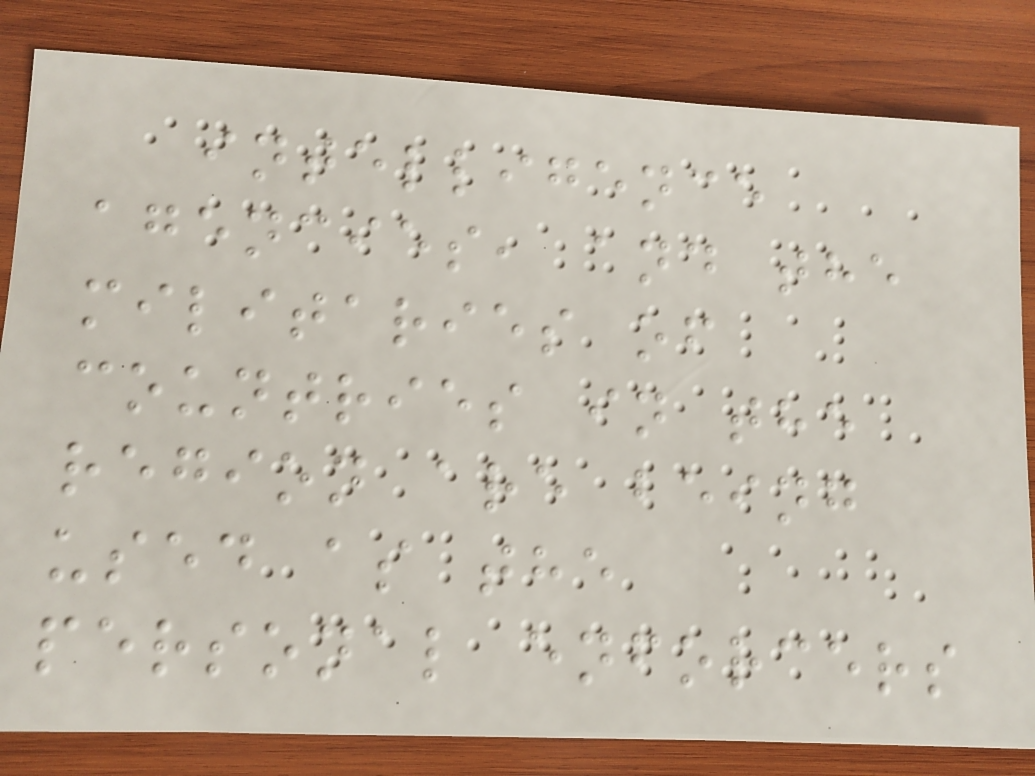intelligence
agencies, and the
militaries of
countries in the
region are being
used as the
personal enforcers
